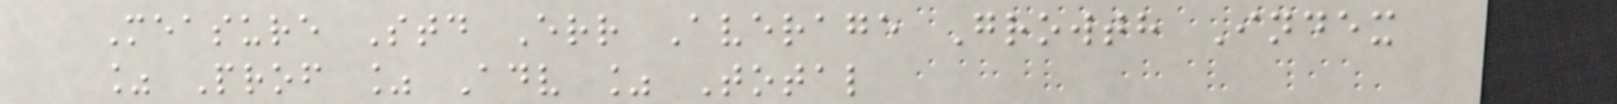Measure Std Err Average Growth Index
% Prof % Adv % Total
